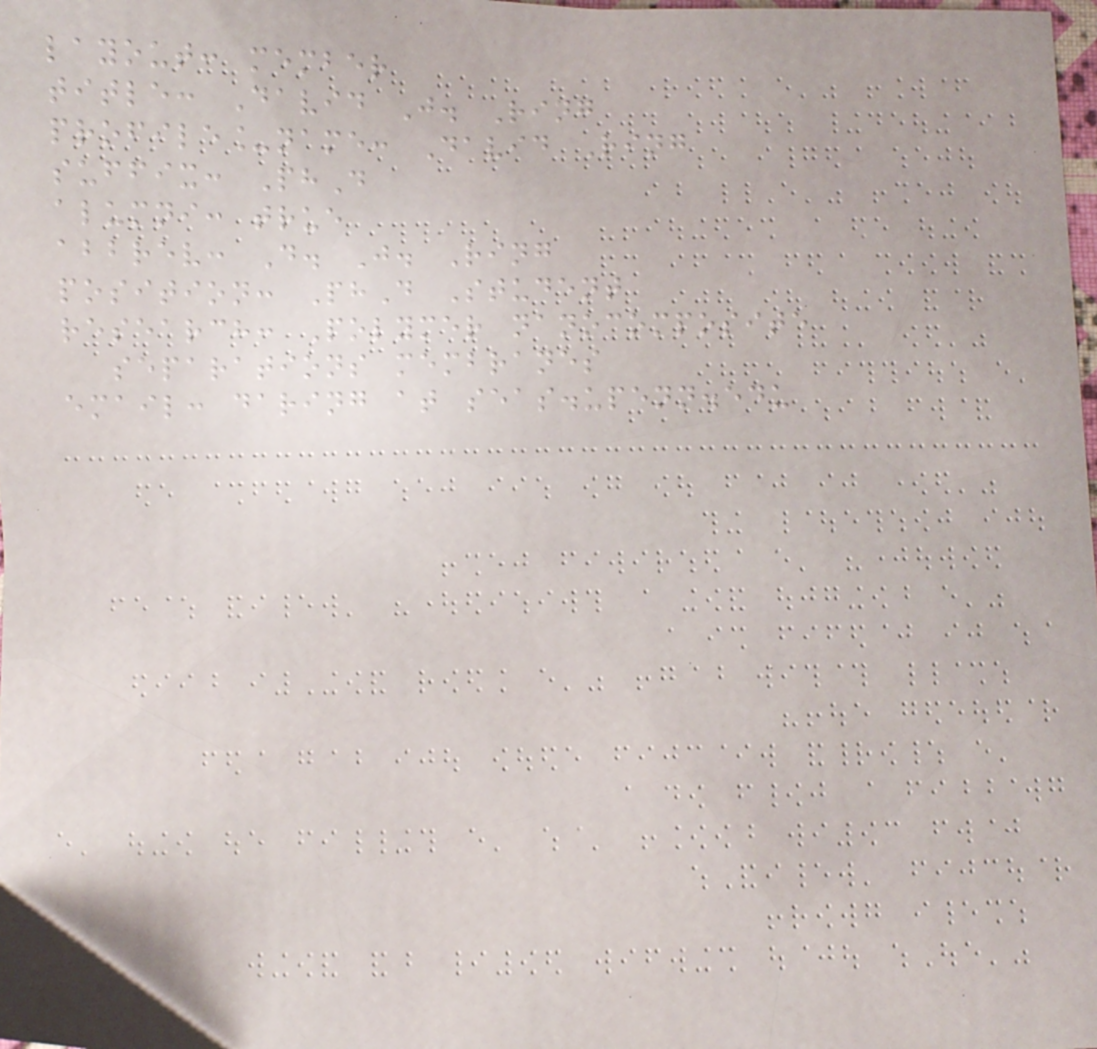layout: member
title: David J. Ring
profile_name: David Ring
suffix: PhD
alumni: true
abbrev: D. J. Ring
position: PhD Student
research: Polymer nanocomposite
separations membranes
email: daring at seas.upenn.edu
